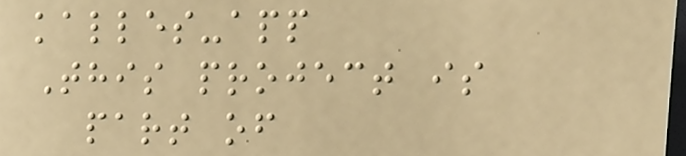kalles-app
This project is
part of
